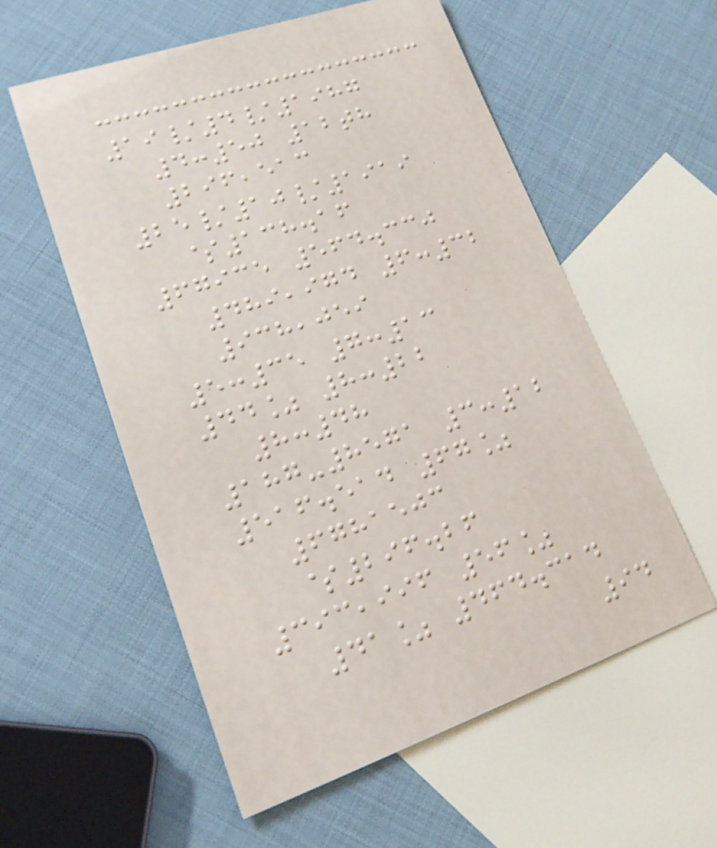19/4/1987
4:50 12th
296,513
25/10/1919
$138.16
67935 564.330
489,974 6:32
938,059
5:35 7:13
44% 8:22
8:48
187-8571 3:12
516.514 67%
6781503
$296.26
393,996 56%
41% 464.314
94
